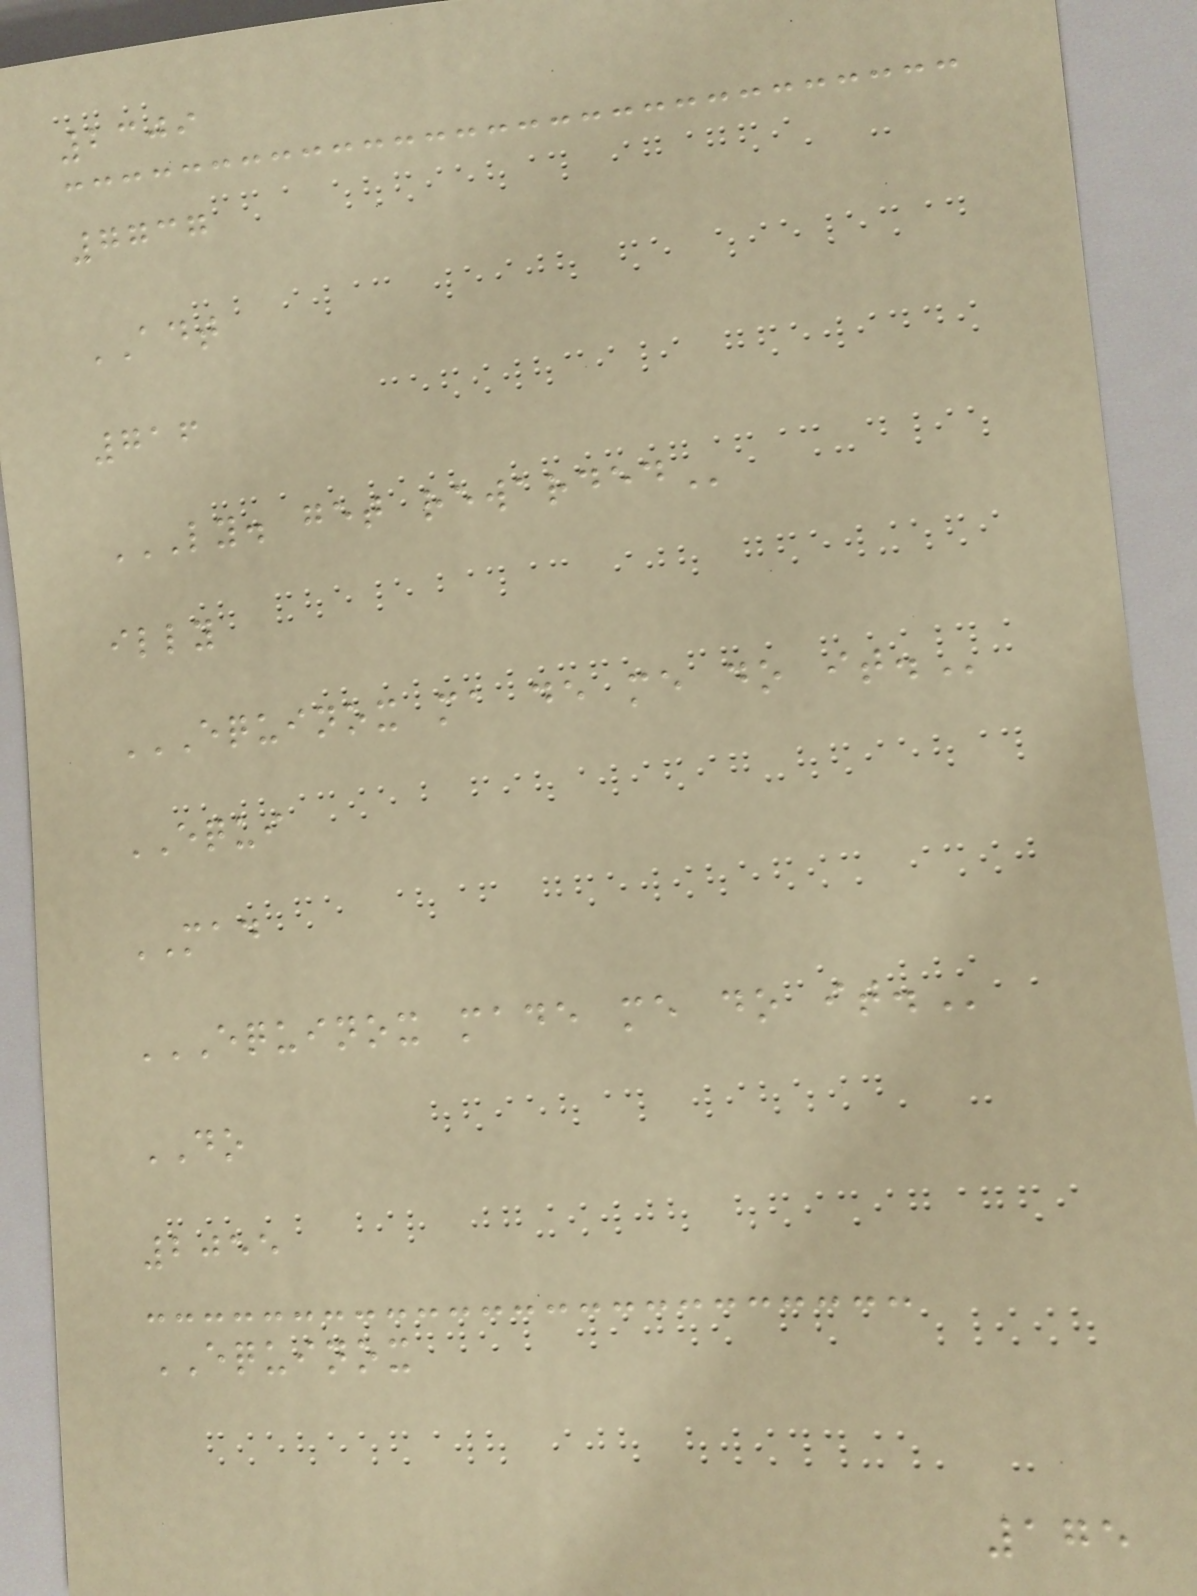2309
7737
ADT
716
LY. GET REWARDED
illy
EQUINOX MA DE ME DO IT.
EQUI
MAD
EQUINOX MADE ME DO IT.
DO
2055
EQUINOX
175
